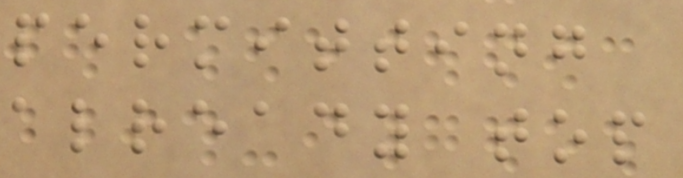permitting
already top
